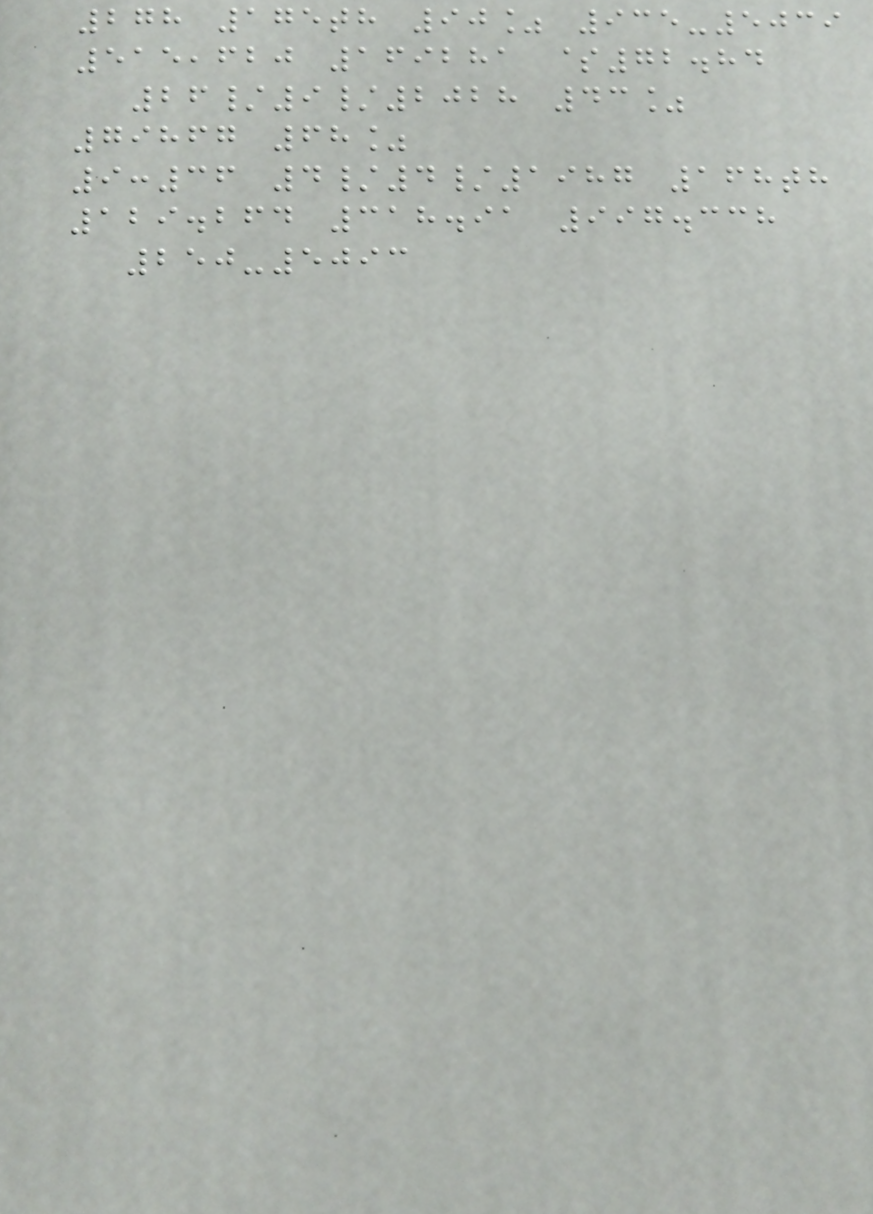278 175th 90% 935-5039
515,620 169281 $72.84
26/9/2028 43%
79867 68%
9:36 4/4/1987 168th
129.264 318.91 997.338
250-5093
